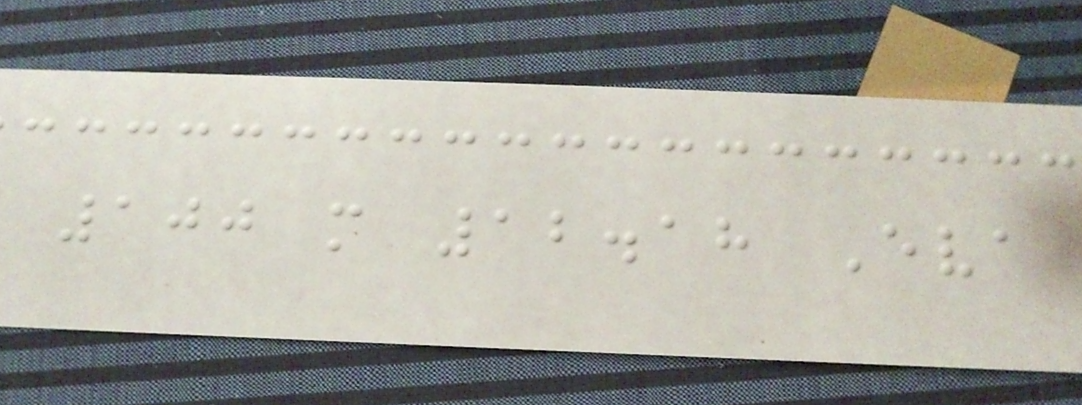100 m 12.18 Eva
